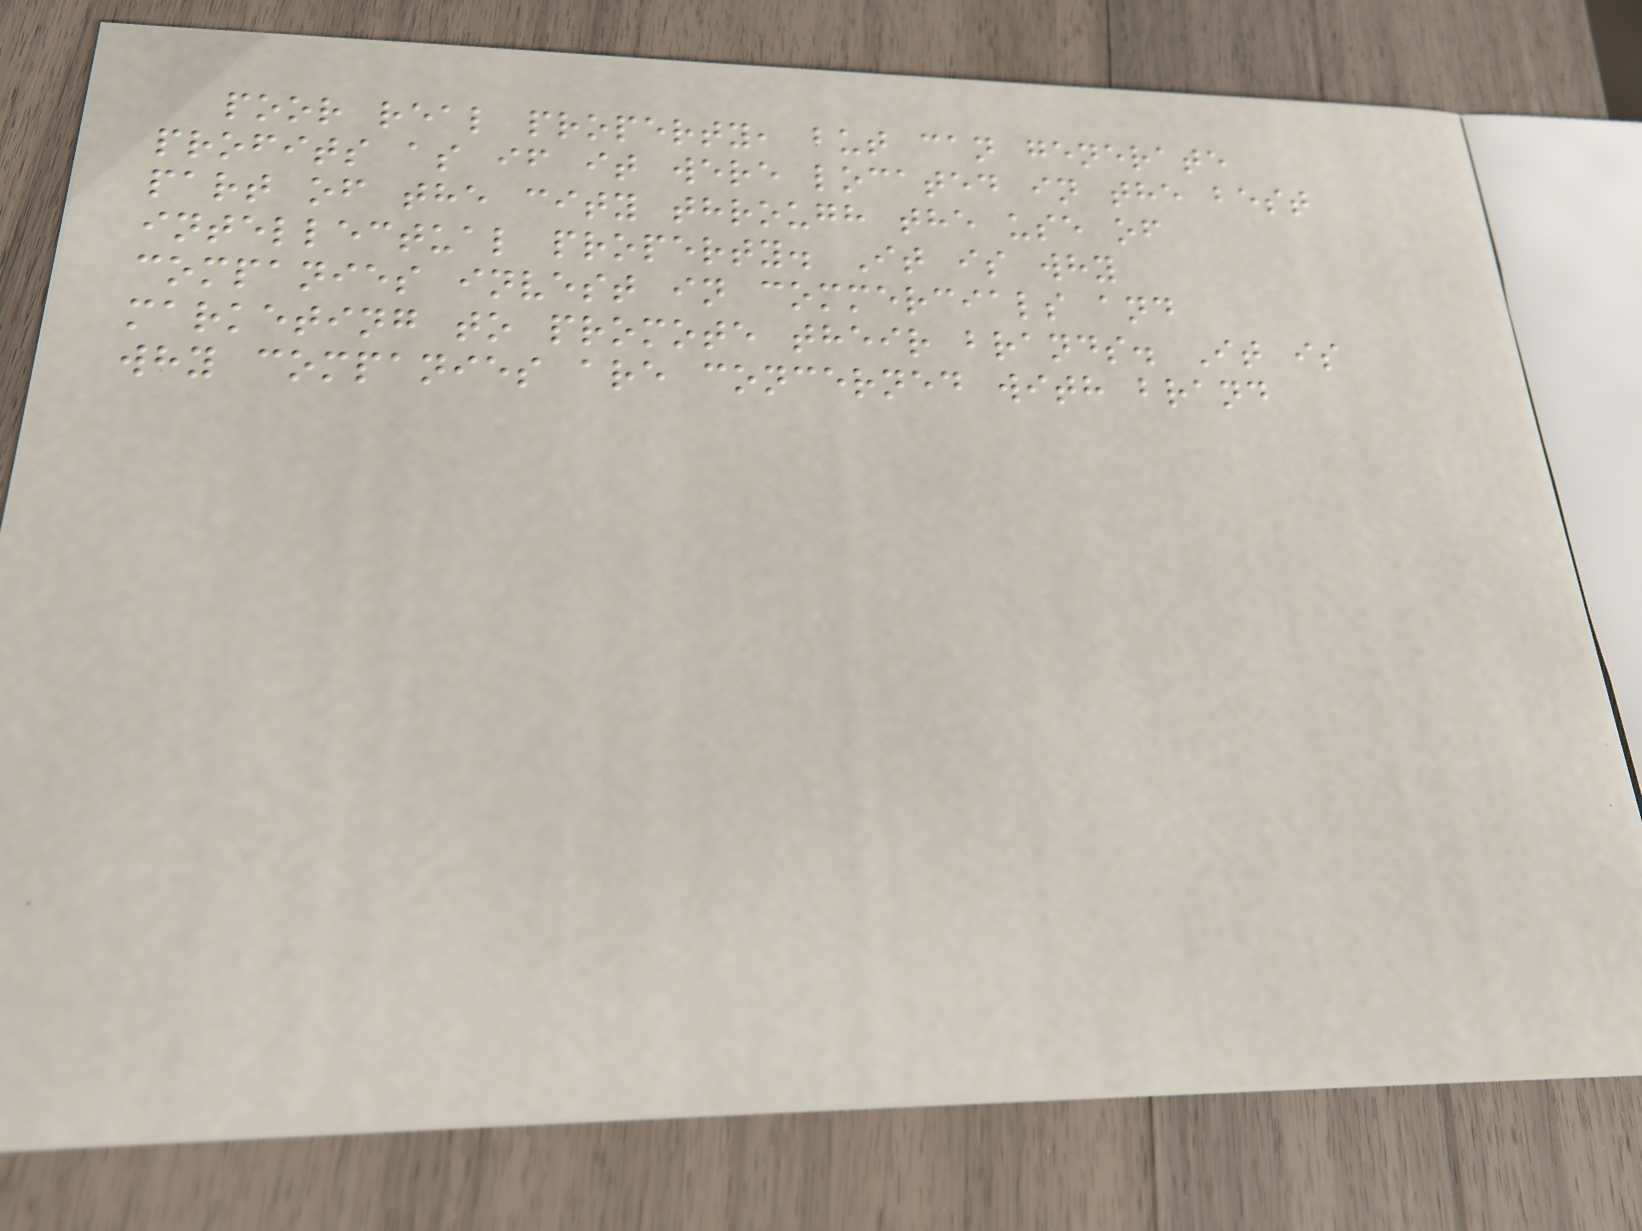poor real property, but can generate
profits as if it were located in the best
part of the city through the use of
intellectual property. It is why
companies invest in commercials and
marketing to promote their brands. It is
why companies are concerned with brand
